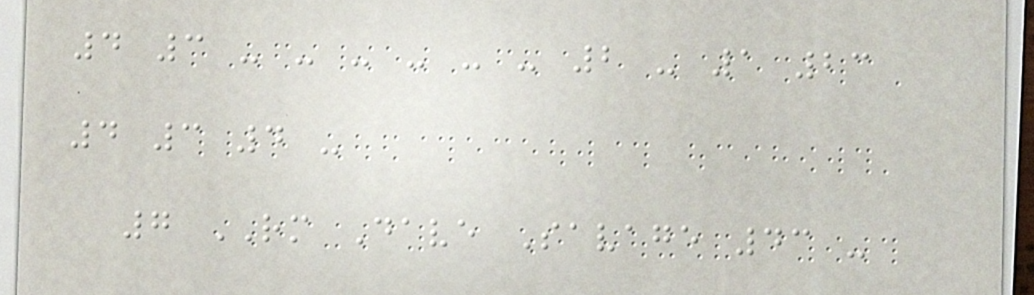4 3 - - - - - - 2 - 1 23
4 3 4 -
7 RM Dave Savage 43 -
